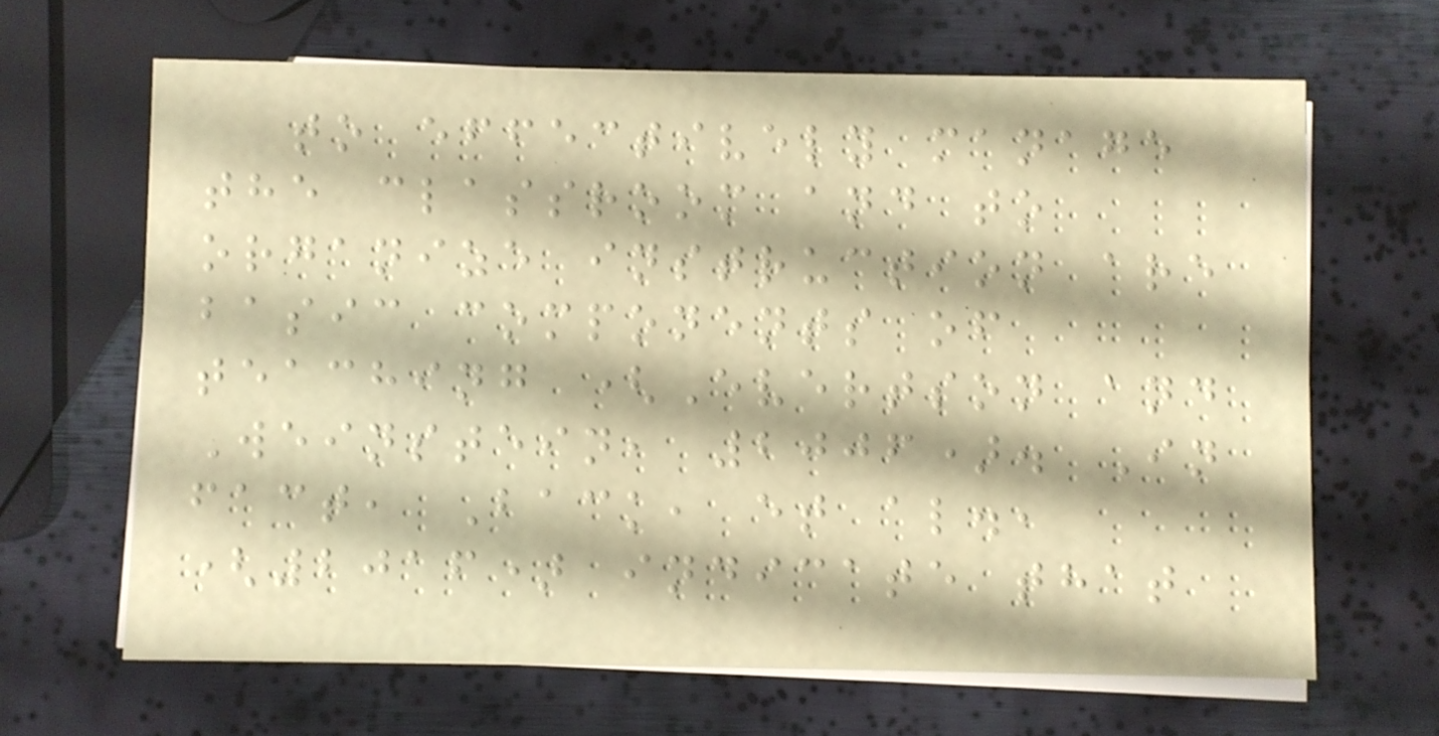to effectively manage
the classroom and to
organize instruction are
basic components of
teaching (Evertson and
Weinstein, 2006). In
fact, Back, et al.,
(2016) indicate that
